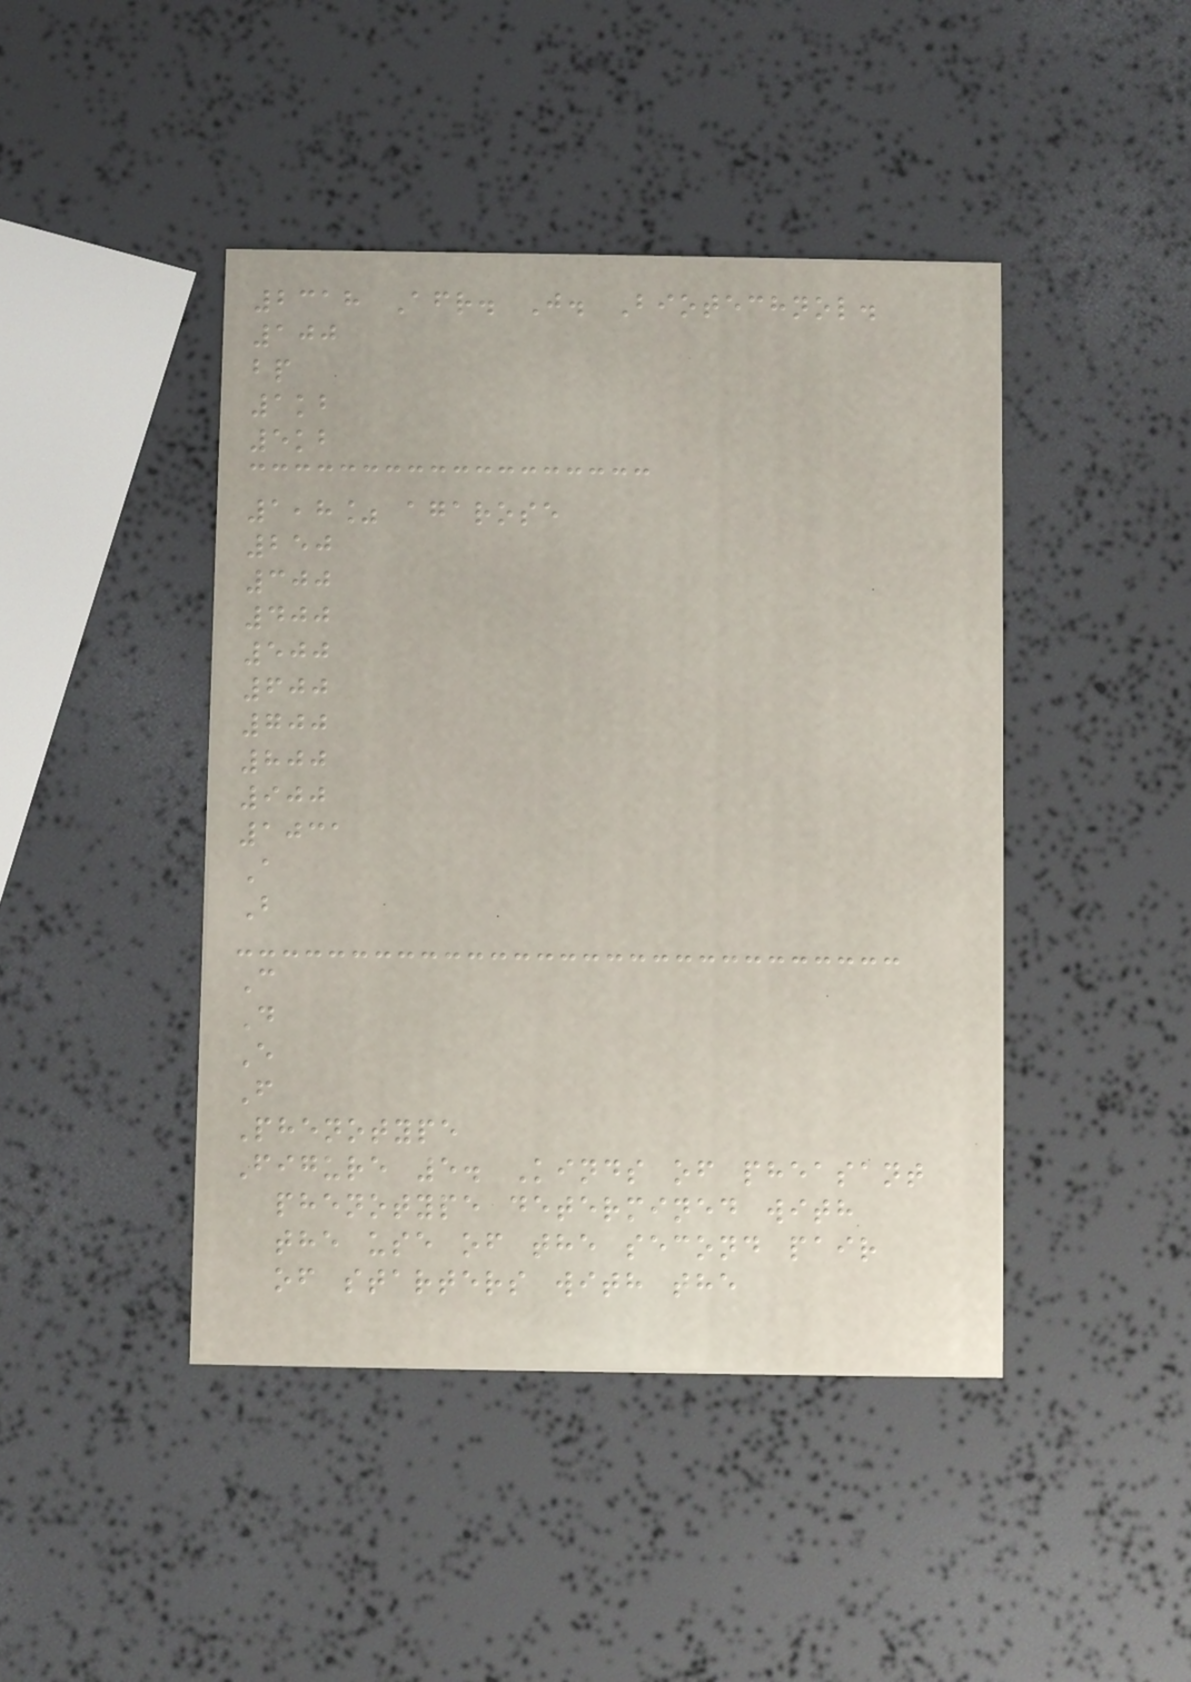2318 Afr. J. Biotechnol.
100
bp
1kb
5kb
1,8% agarose
250
300
400
500
600
700
800
900
1031
A
B
C
D
E
F
Phenotype
Figure 5. Kinds of pheasant
phenotype determined with
the use of the second pair
of starters with the
